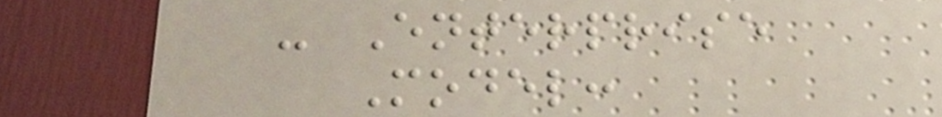- Enterprise
Model:
